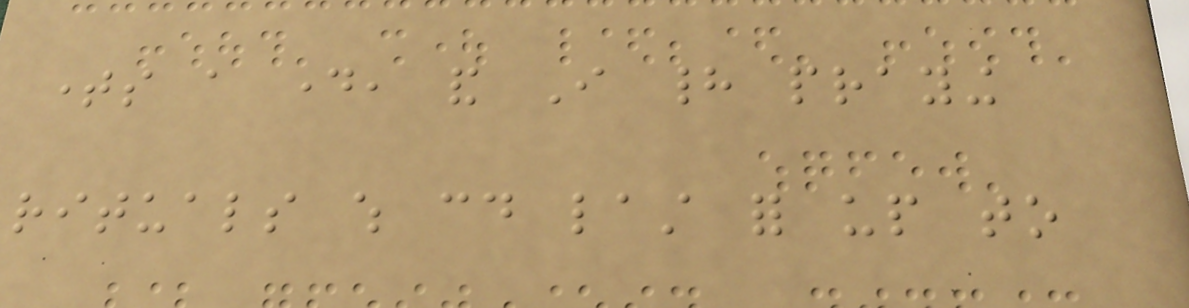times a day, and I had praying
rituals which could last for up to
